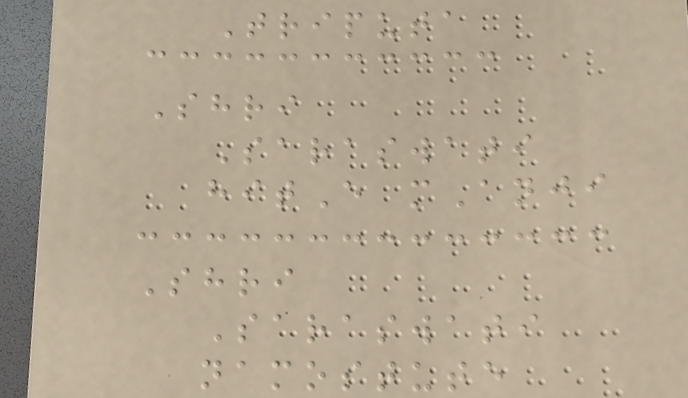Triputa
Shri
Saraswati
hitE mAnji
Shri
Saraswati
namostute
